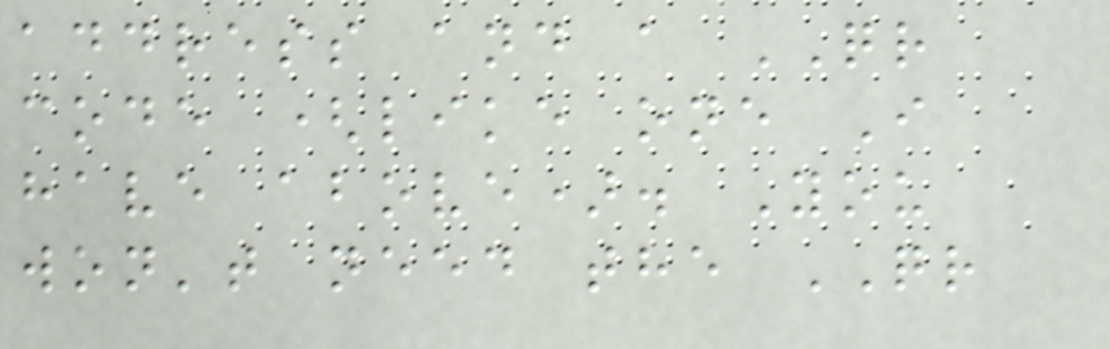address and a QR
code (like one I
have above). You
won't need the QR
